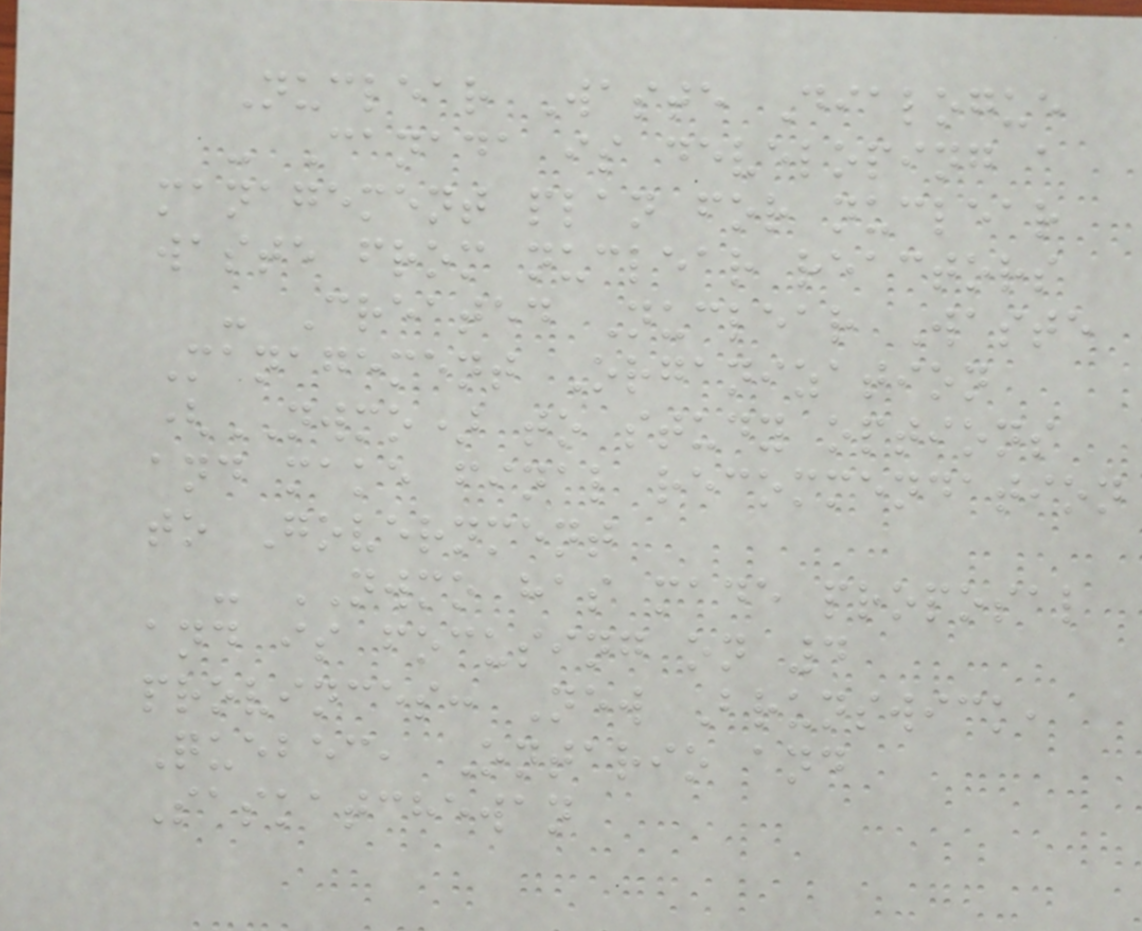Nuclear Waste Dialogue
- Canada is developing a
management plan for nuclear
waste from nuclear reactors
- Created Nuclear Waste
Management Organization
(NWMO) to study options
and make final recommendation
to Government
- NWMO has made proposal
and is focusing on 4
provinces: New Brunswick,
Quebec, Ontario and
Saskatchewan
